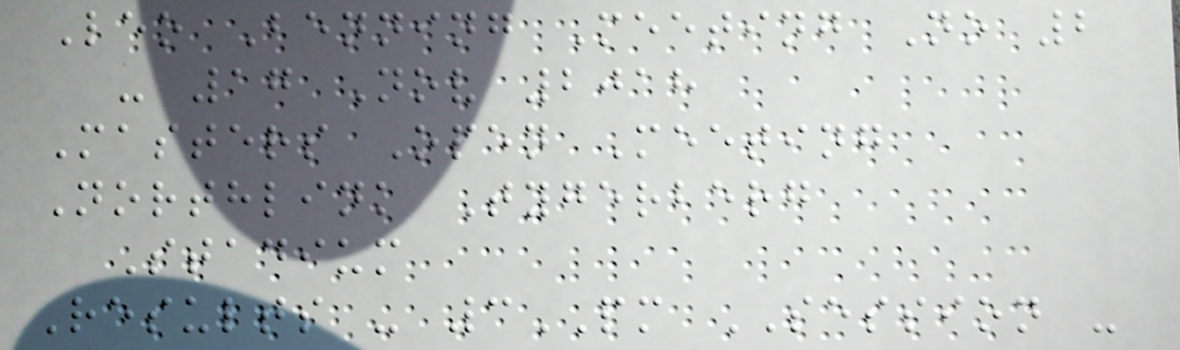Leo Benning Meeting No 2
- 17 Nov 2018
Masters Open Meeting
Northlink Tygerberg
Stadium
Results - 3PM SESSION -
